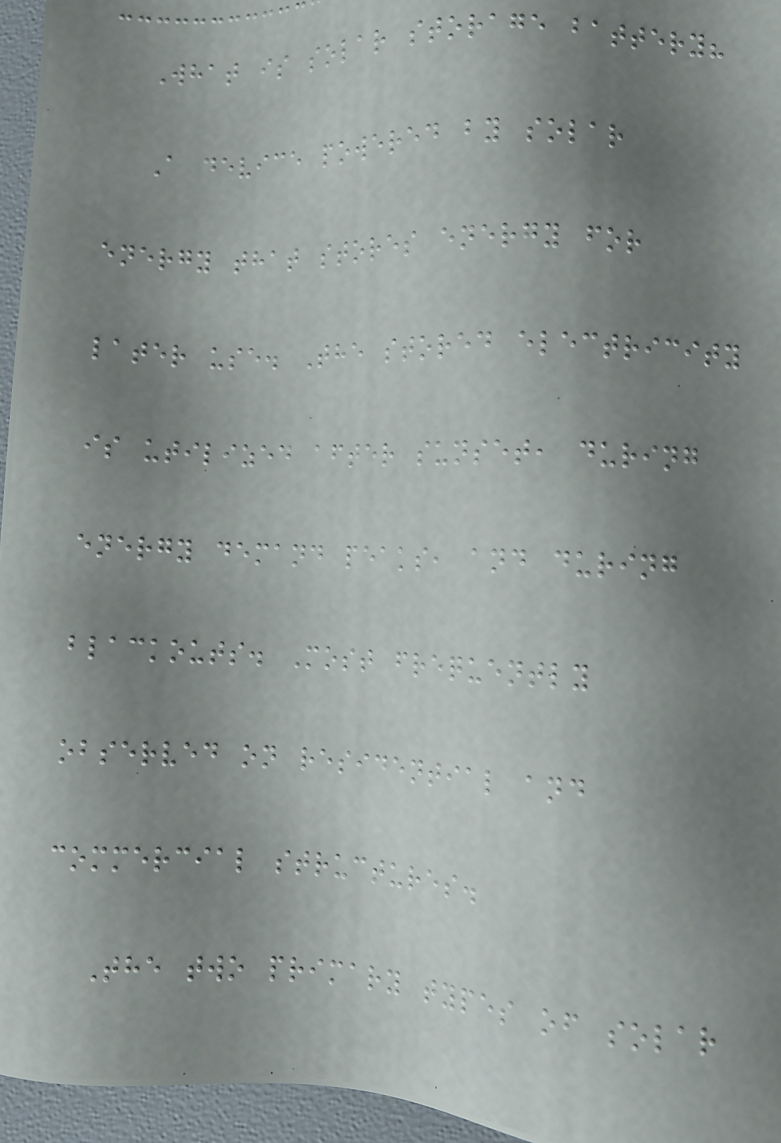What is solar storage battery?
A device powered by solar
energy that stores energy for
later use. The stored electricity
is utilized after sunset, during
energy demand peaks, and during
blackouts. Most frequently
observed on residential and
commercial structures.
The two primary types of solar
